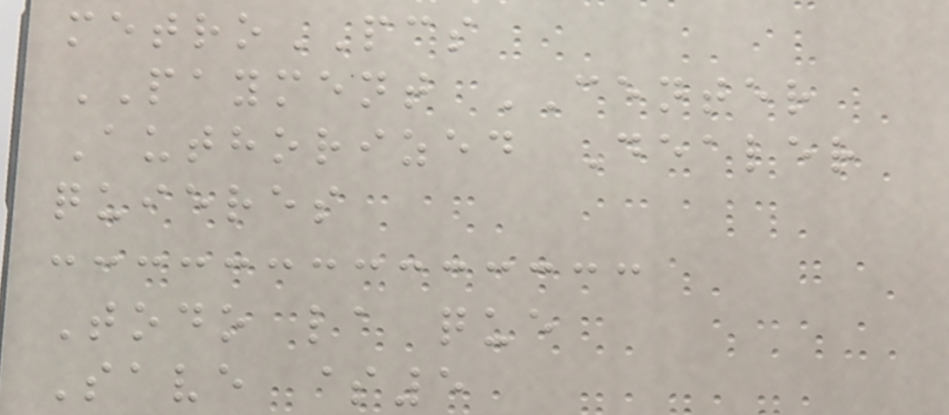metroPCS
PAYMENT CENTER
Authorized Dealer
quieres
Todo la que
Save $5
